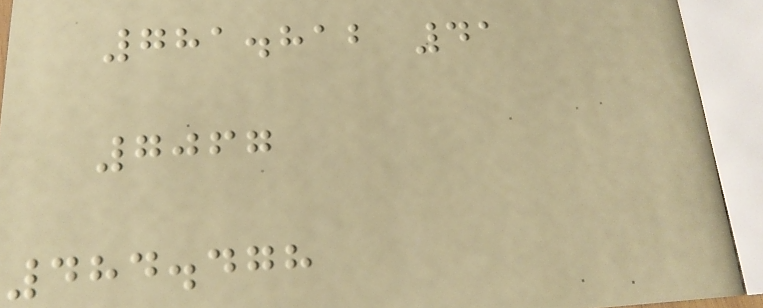781.812 41
7067
484.478
